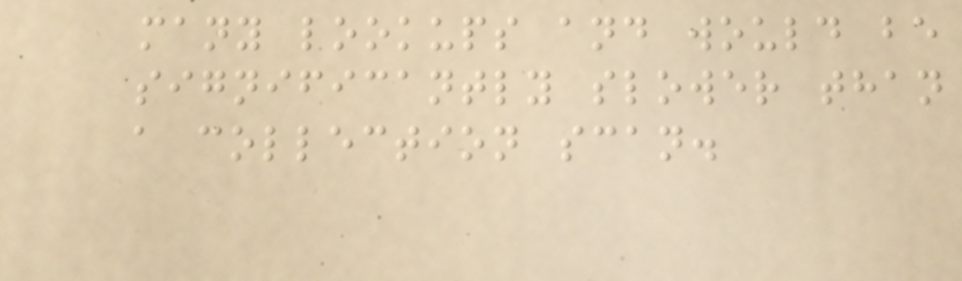many lookups and would be
significantly slower than
a collection scan.
